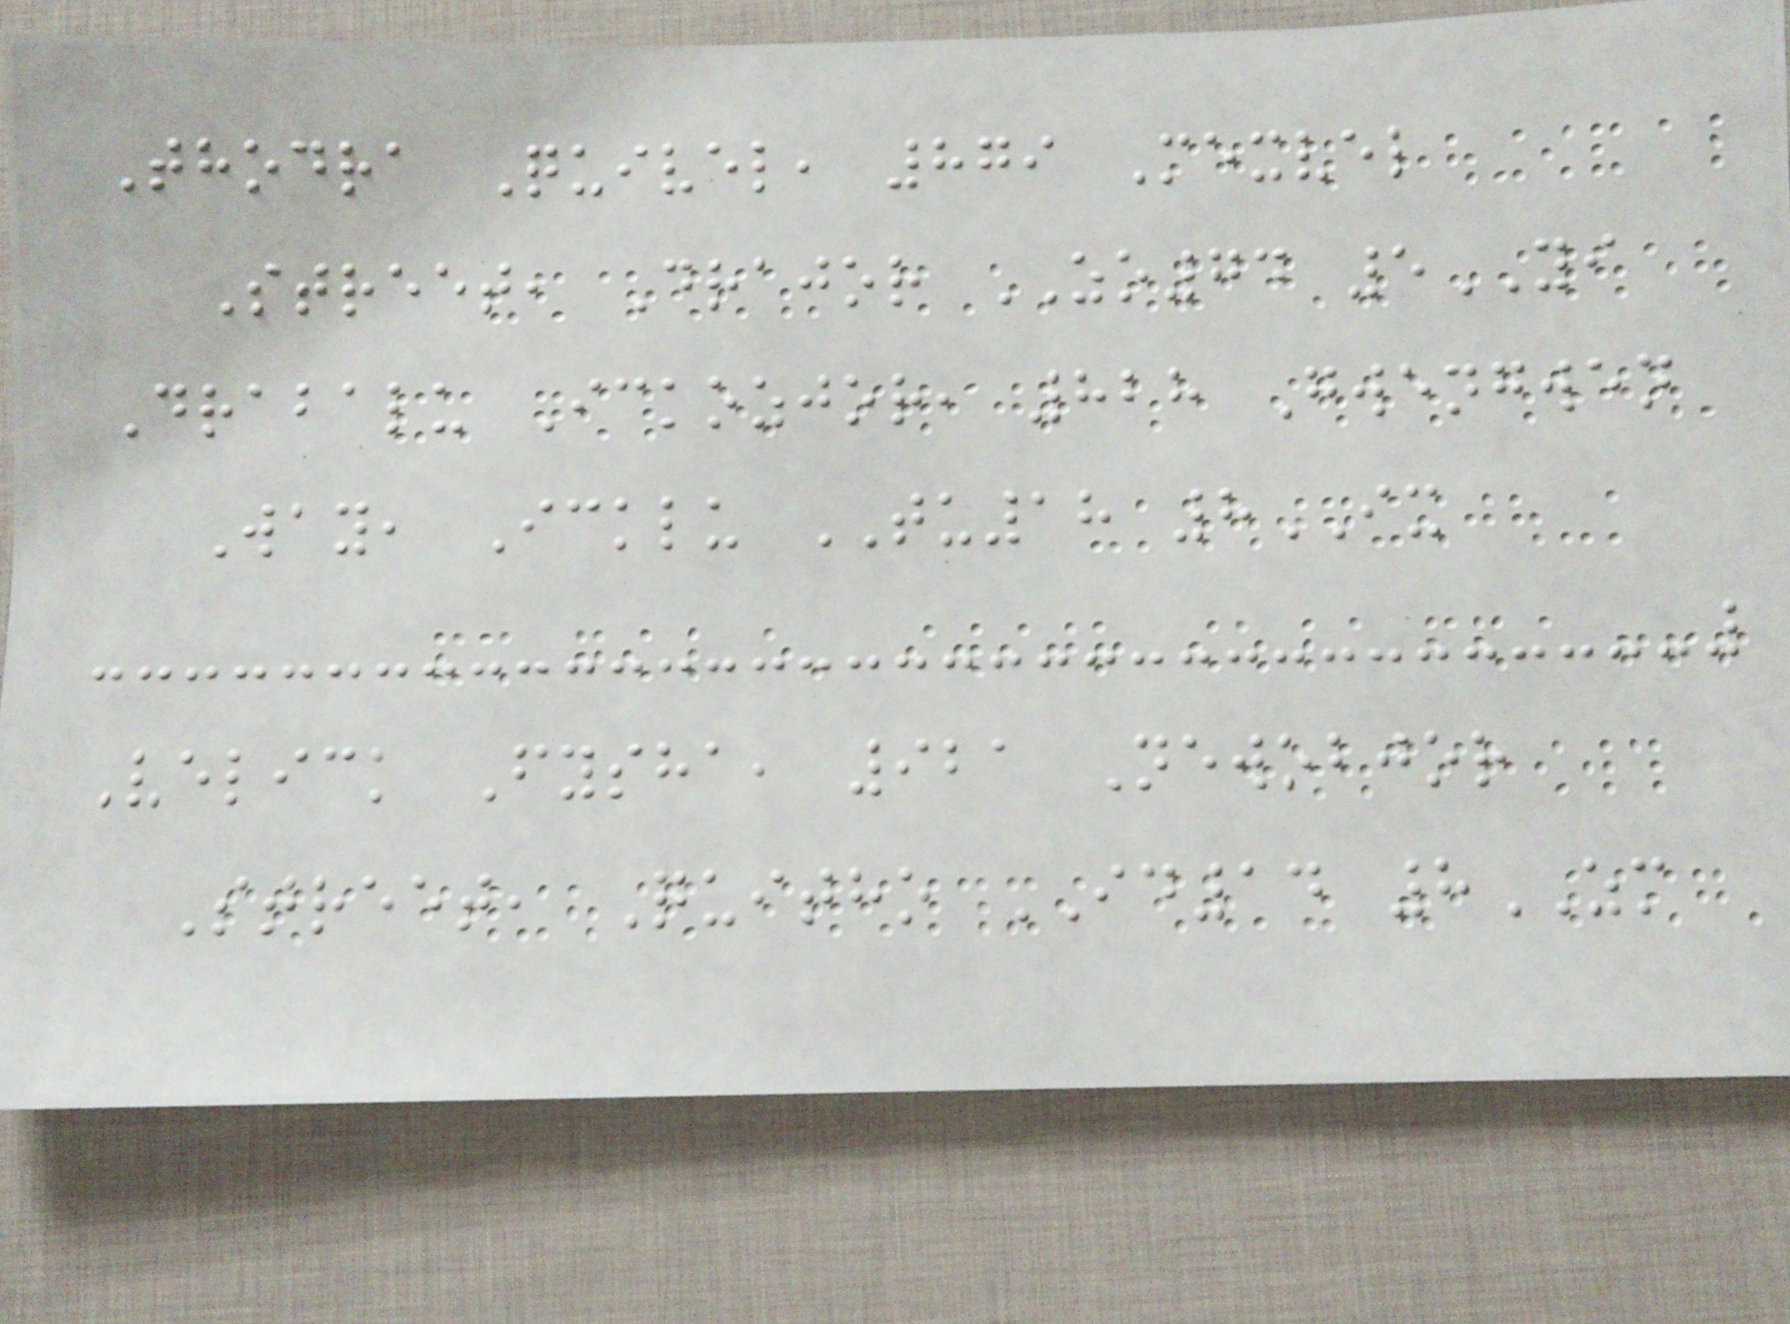Thodra Quivel, 879 Mexvel
Street, Drajor ZO74 5YI
Drabalu Ickozjor, 828 Gwengwen
Way, Icklu TU18 8IX
Velick Fysha, 921 Newobjor
Street, Quitho ID14 8ZM
